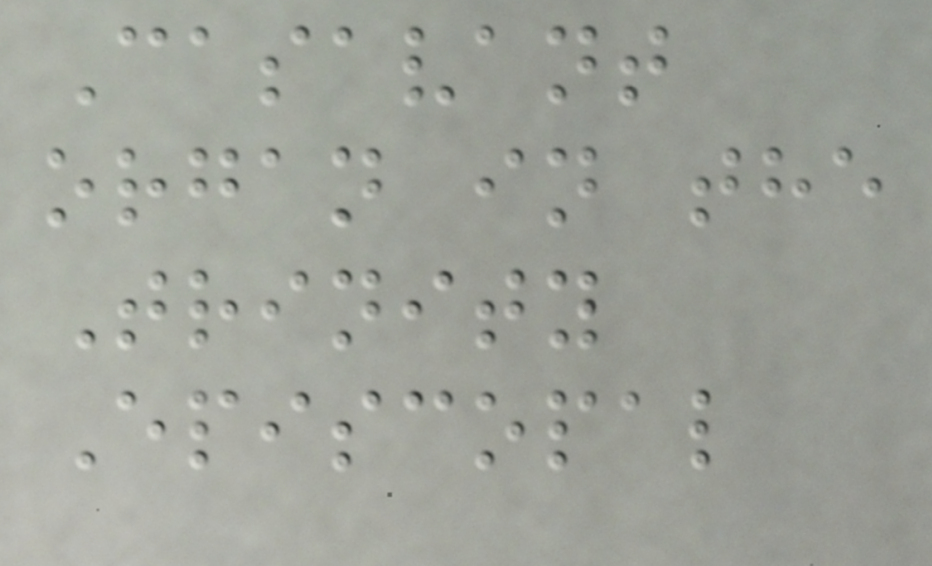Casavant
organ in the
Trinity
Episcopal
